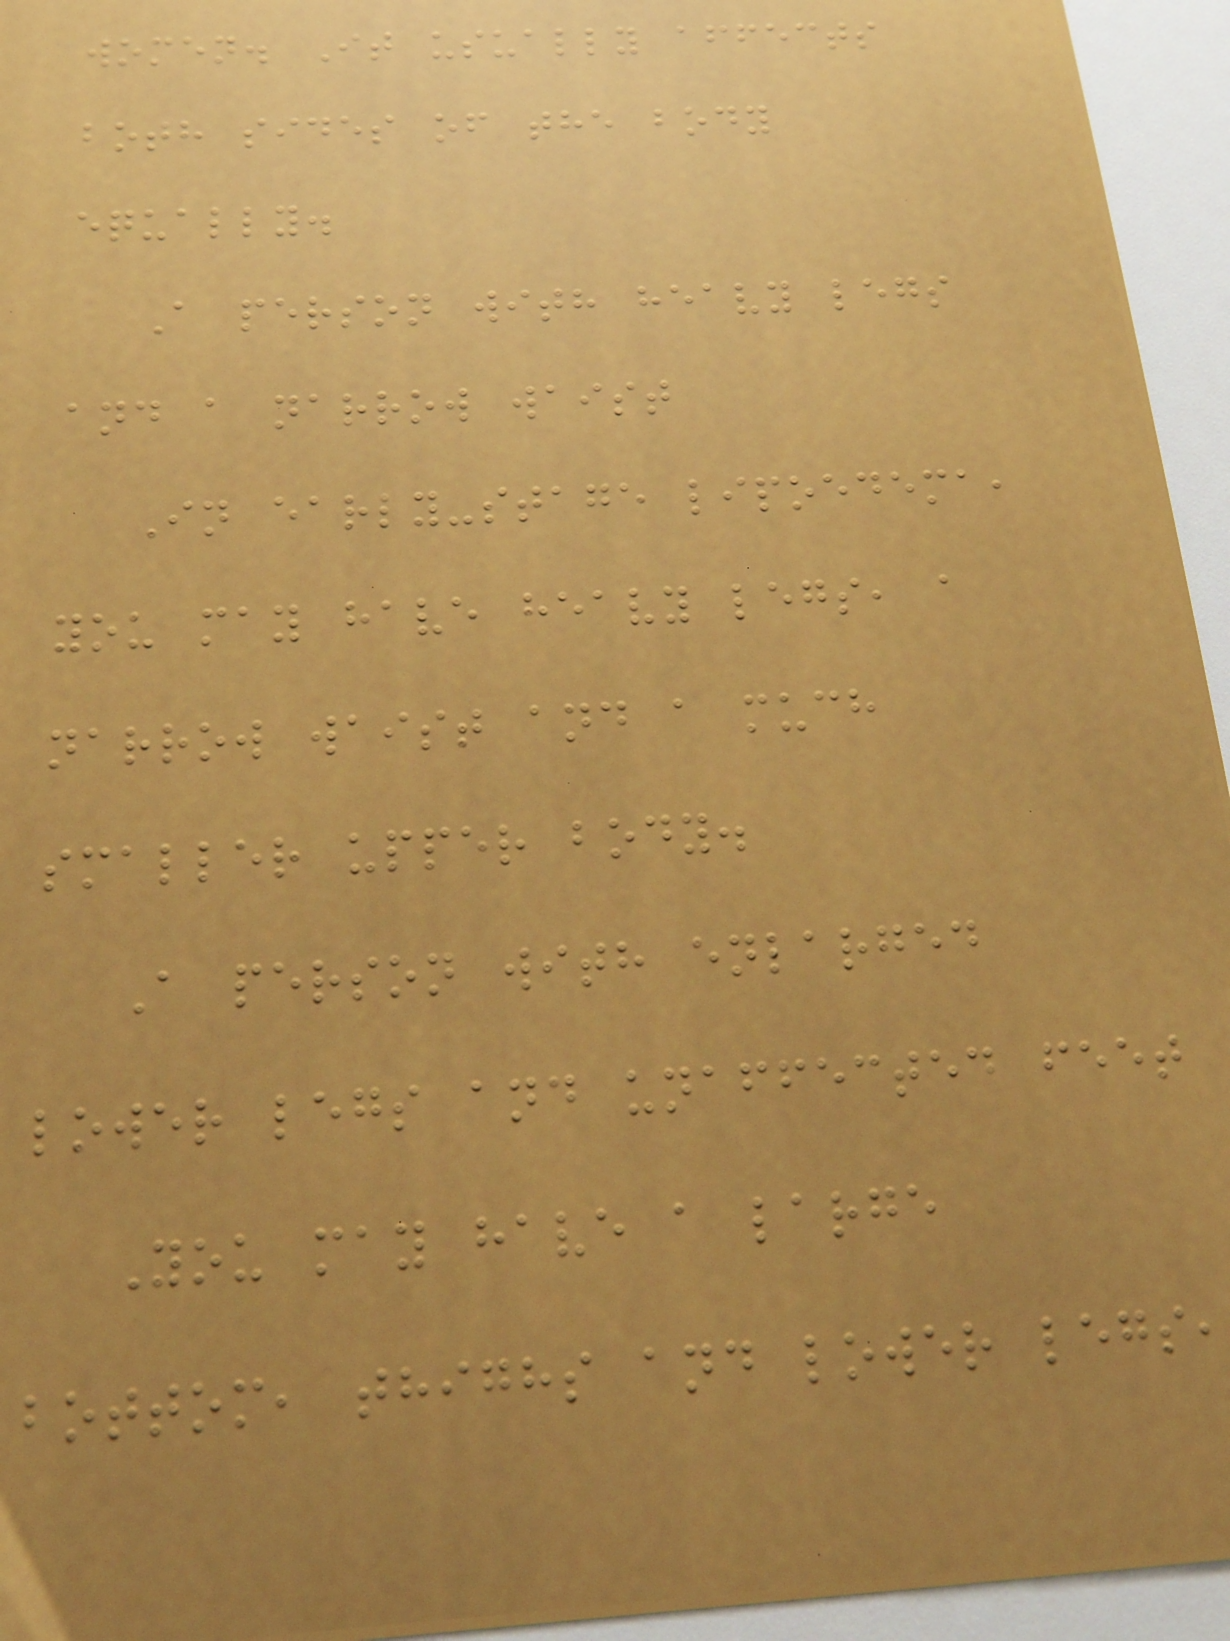women. It usually affects
both sides of the body
equally.
A person with heavy legs
and a narrow waist
In early-stage lipoedema,
you may have heavy legs, a
narrow waist and a much
smaller upper body.
A person with enlarged
lower legs and unaffected feet
You may have a large
bottom, thighs and lower legs,
